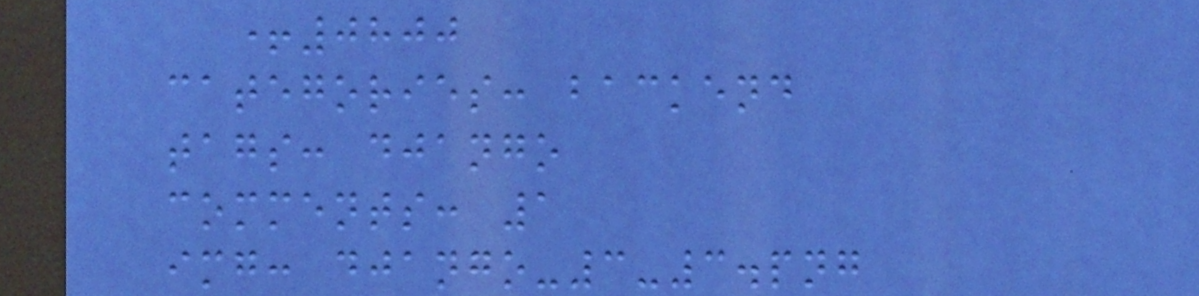+0800
categories: backend
tags: django
comments: 1
img: django-3-3.png
